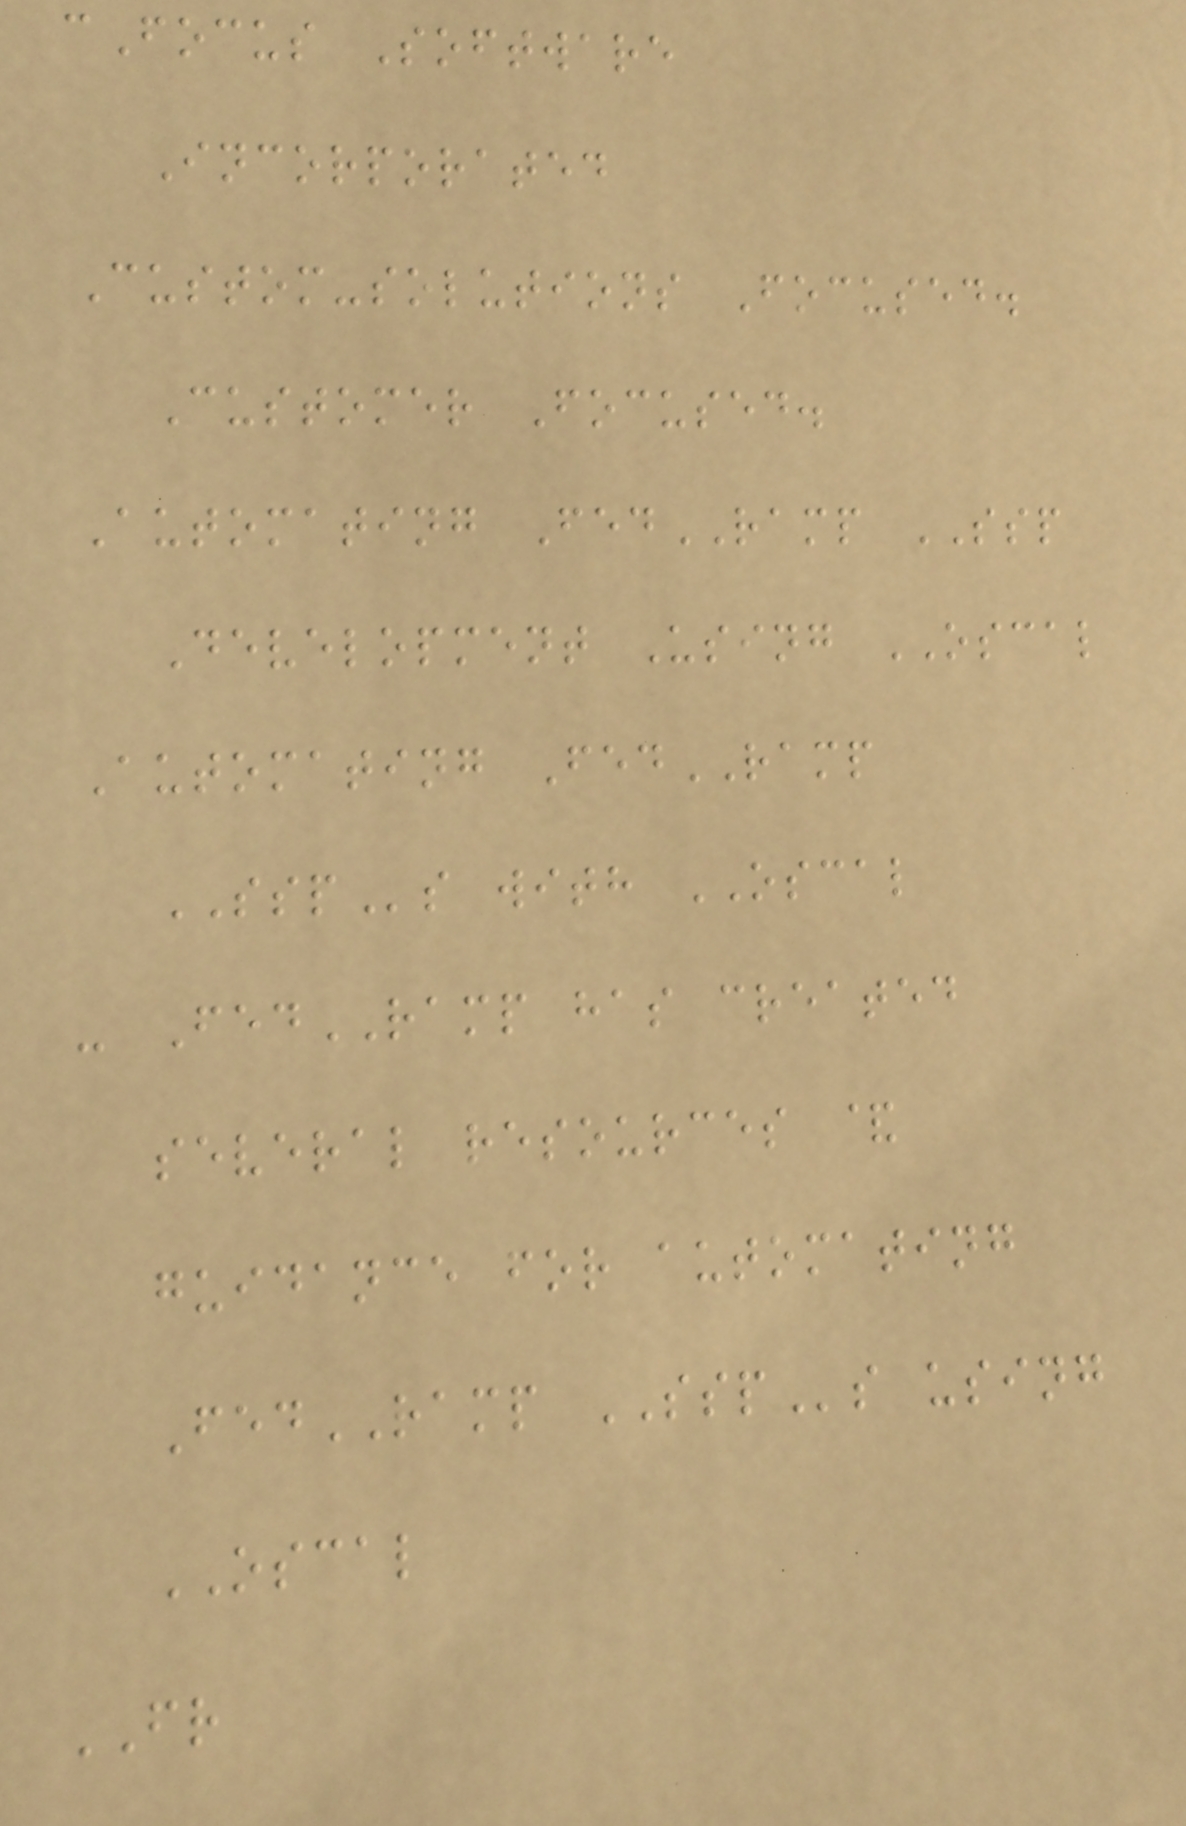cFocus Software
Incorporated
Custom-solutions Focused.
Customer Focused.
Automating FedRAMP SSP
Development Using OSCAL
Automating FedRAMP
SSPs with OSCAL
- FedRAMP has created
several resources &
guidance for automating
FedRAMP SSPs using
OSCAL
FR
